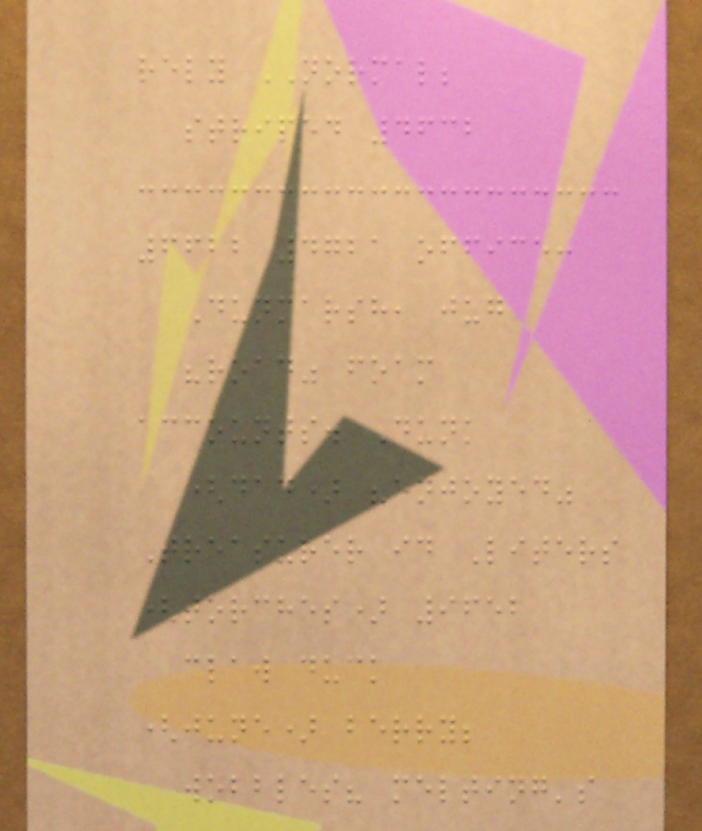rely NORMAL;
striped 4632
6622 4721 office:
Dunmarsh, jug
"road" foam
accounts. Dunk
(dad) "enjoyed"
Treasurer id Liters
(torches) 9652
claw duck
(june) berry;
wobbles? melting's
